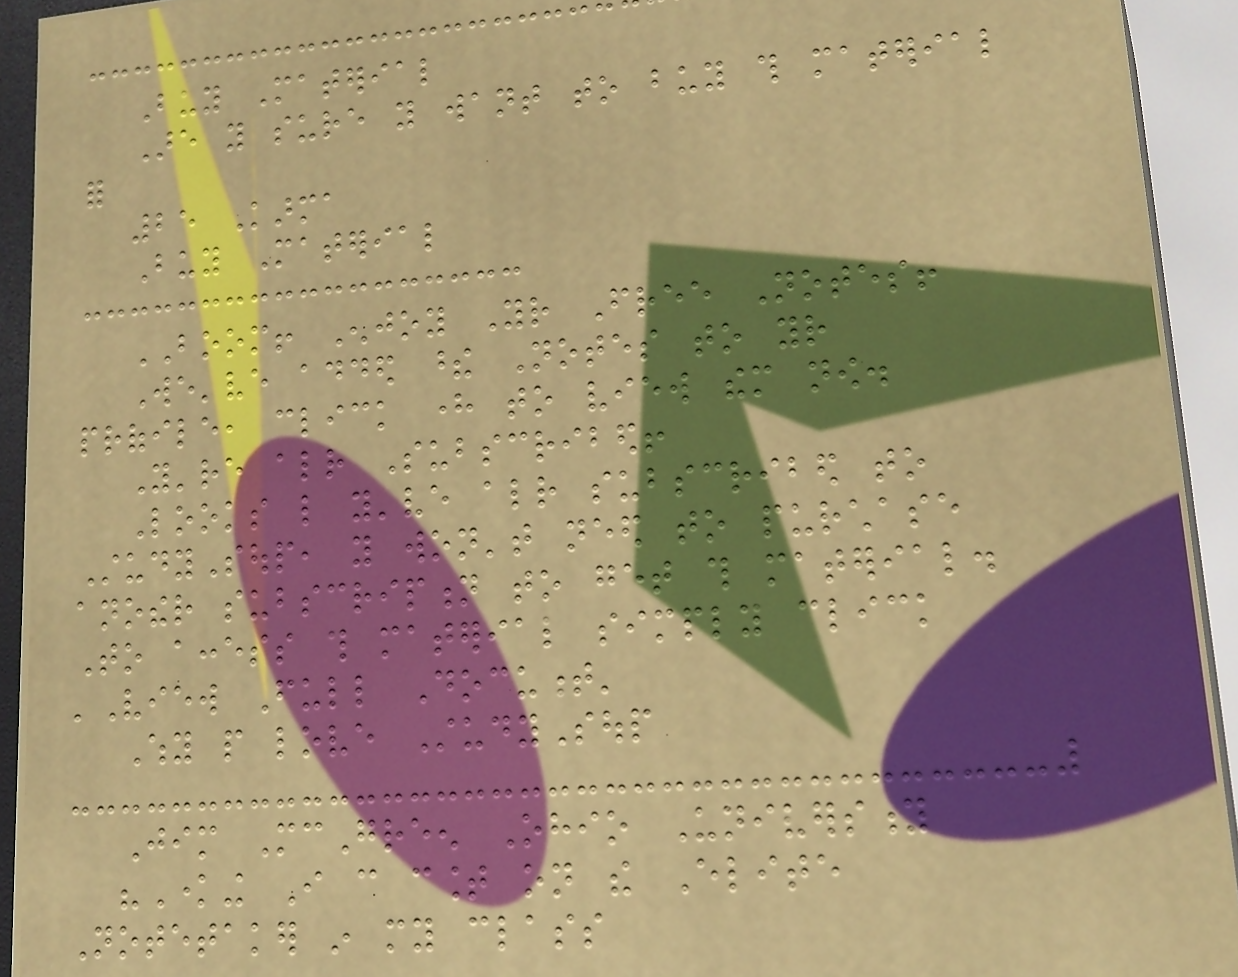Buy Material
Are you sure you want to buy this material
for
25 Karma
Buy Material
BOOM! Enjoy Your Free Notes!
We've added these Notes to your
profile, click here to view them now.
You're already Subscribed!
Looks like you've already subscribed to
StudySoup, you won't need to purchase
another subscription to get this material.
To access this material simply click
'View Full Document'
Why people love StudySoup
Jim McGreen Ohio University
"Knowing I can count on the Elite
Notetaker in my class
